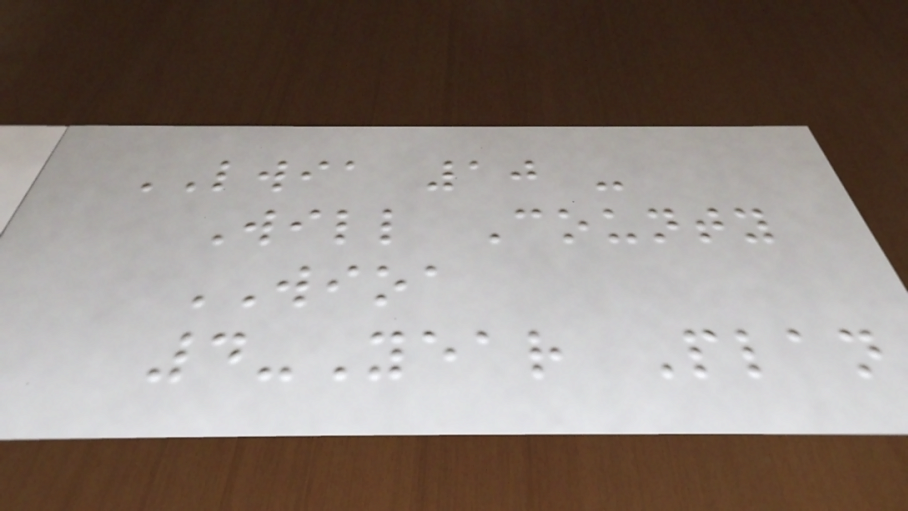LWIA 10 -
Will County
WIOA
4-Year Plan
